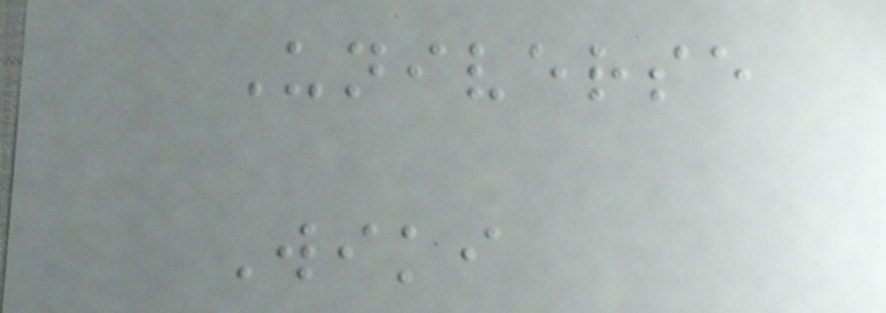Universe
Wiki
